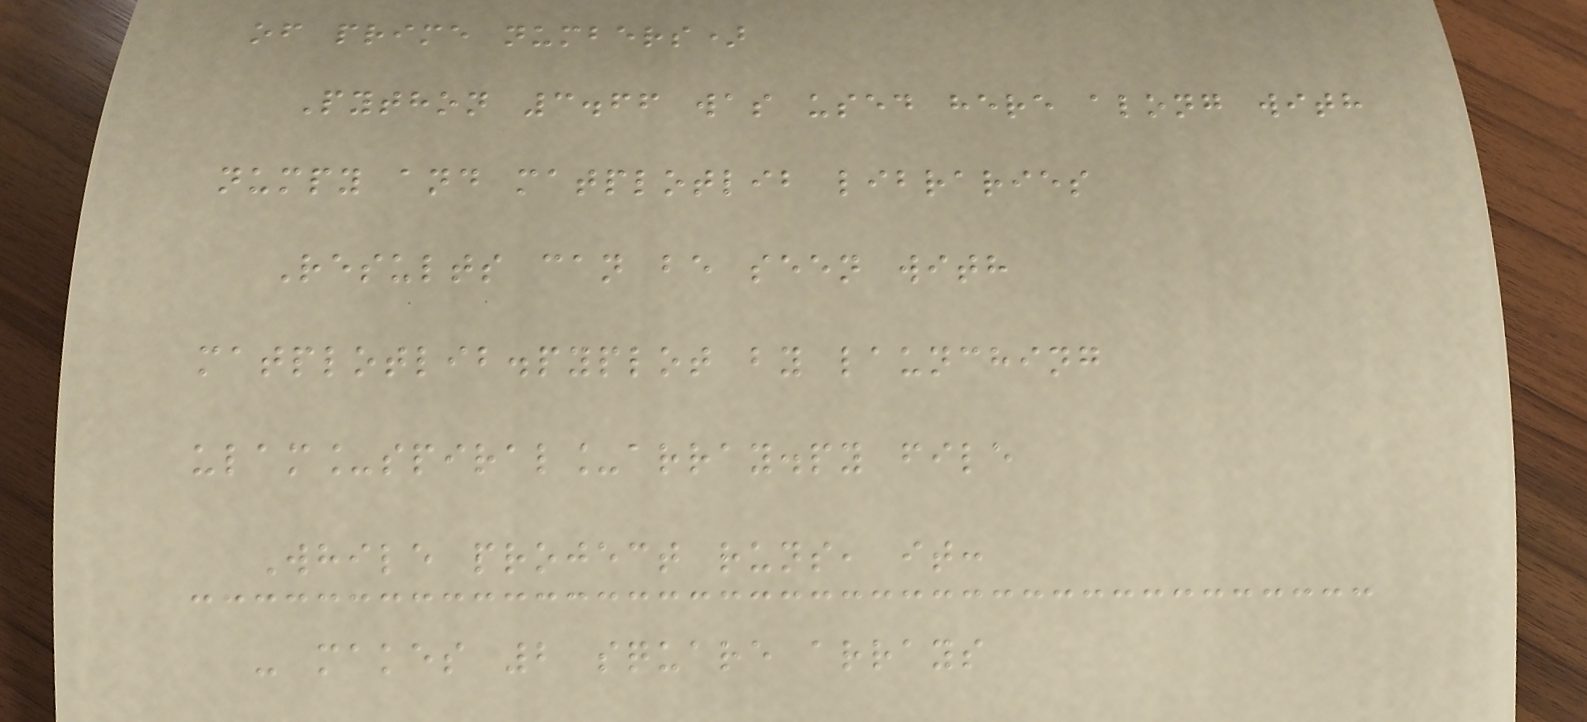of prime numbers)
Python 3.66 was used here along with
numpy and matplotlib libraries
Results can be seen with
matplotlib.pyplot by launching
ulam_spiral_array.py file
While project runs, it:
- makes 2 square arrays
